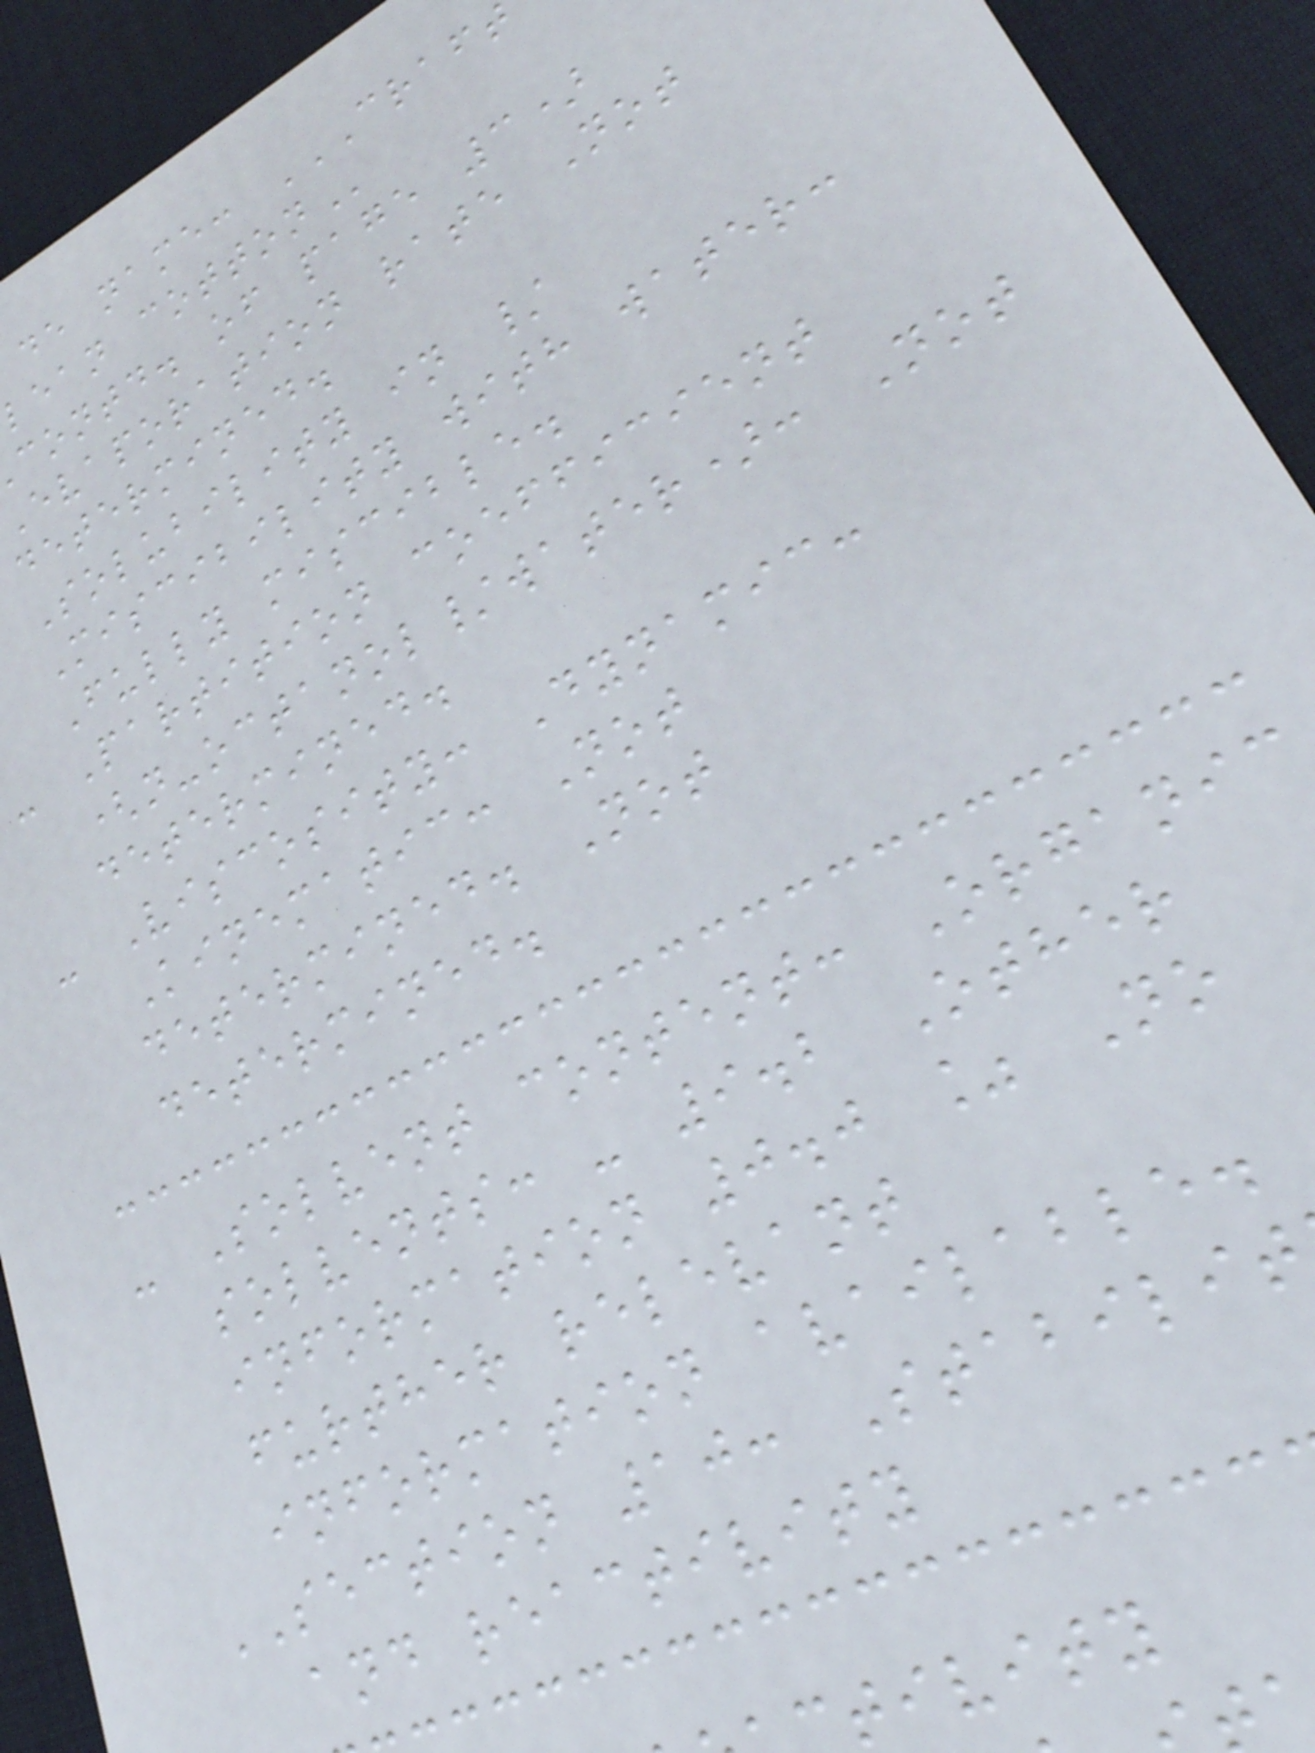de name:
lean
contd. of page 3)
Evaporation rate Not
determined.
Solubility in /
Miscibility with water:
Fully miscible.
- Partition coefficient
(n-octanol/water): Not
determined.
- Viscosity: Dynamic:
Kinematic: Not
determined. Not
determined.
- Solvent content: Organic
solvents: - 9.2 Other
information 0.0 % No
further relevant
information available.
SECTION 10: Stabilit
and reactivity
tivity
